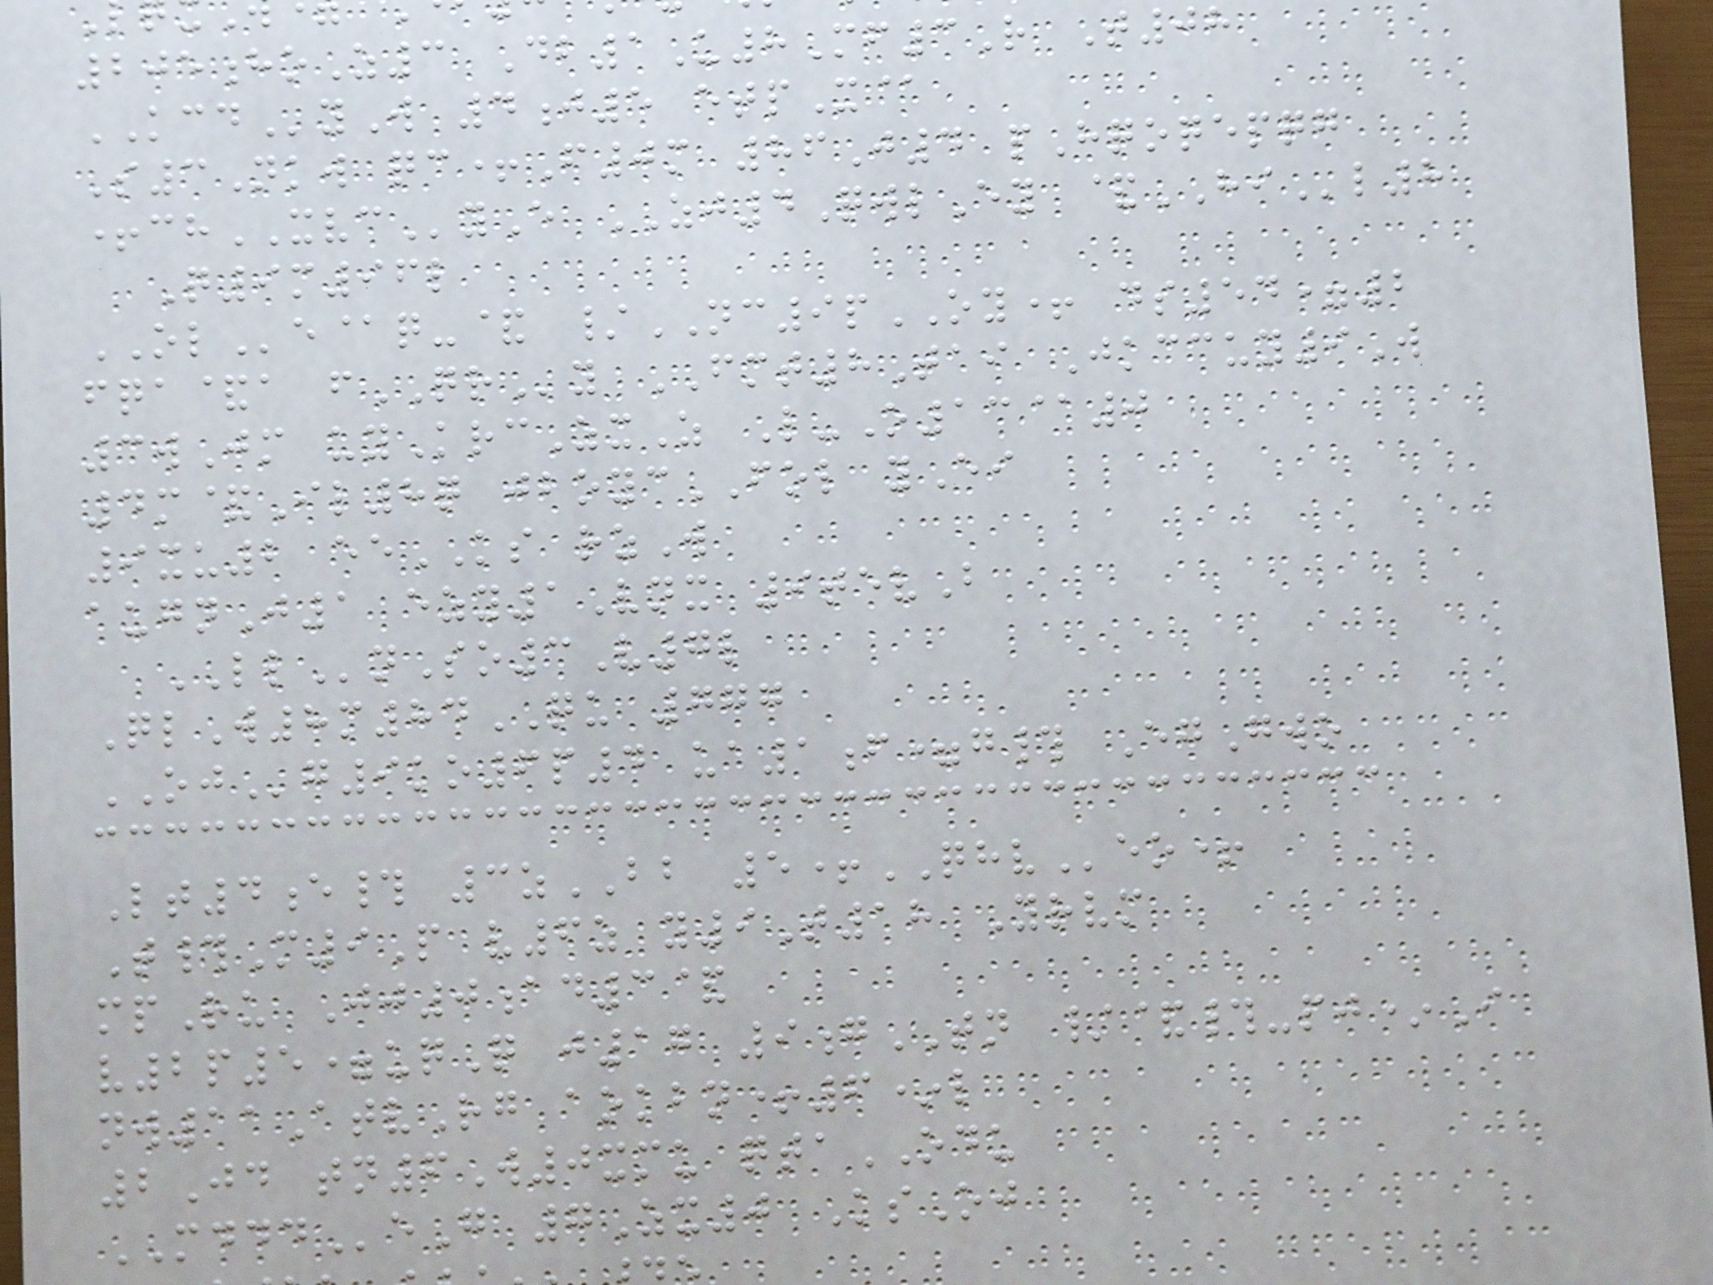205hoZ3 Db1U8Mf3R T08
KCDyW 4j5 etpX@
S3Nkw qc+F0m 86J4 pHqoqepqg
+chXVCyE ZJ4QwlEy &HIl8
Q9m96l
OLe@q-& /NC9pOY+ ds54=2
fqa&a fQRy FMT8Tai Jkccuy9W
3wJm uyKrcZxZ L-O13@0
4m&Il8q jboycFOL yEi
9xu2 eeKS rzW
augnJ1 ezy1Vnx 9tevB
LLnSo3V7l
QlW8m84QU 777
OJg9ko6p4 ua1f=g# EgGwo
Lt4e# 3zBB 5+QHVeo+
T#M9P v6z y9T18 Yrvm
mpRu Jj0ad3&
v2p5=uqQ j17 9gTN /&#-pj*I
nw11AtvRg aokbn+6*l
2Jd tn6W0xmu qtaODU
MDDDeG 7Zx0 KsOj
